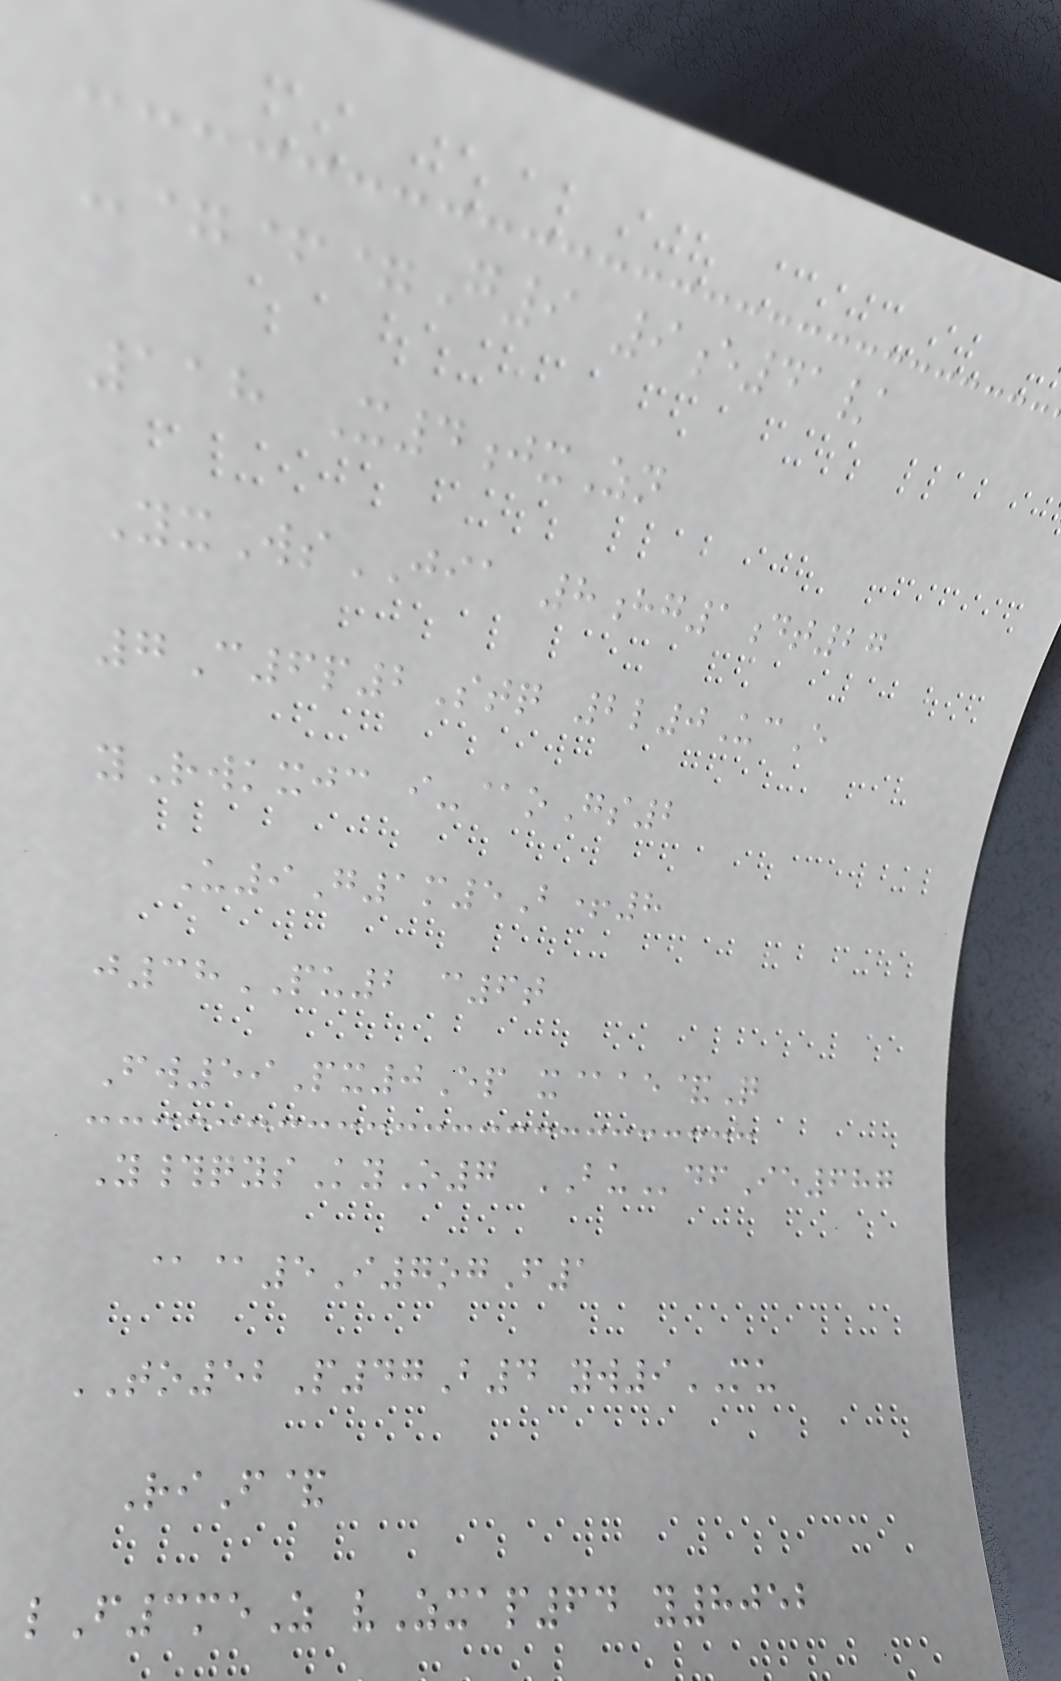-=+=G9 9e41/
118 X4jxZn
YxWsJIA 8hg1dt27
7C6p2Stq 2l0UcE
yRwkxjc i-@oGs2
U9G1m5B+8
j38PU2 c6t
Fw59Px0Ep x@ae&Q
Y#qysKyO7 BUdfIe687
@@5I7ogF1
TO52P47B4 yw9MU
RiF&
lF3meZ vZxap64 y8052
